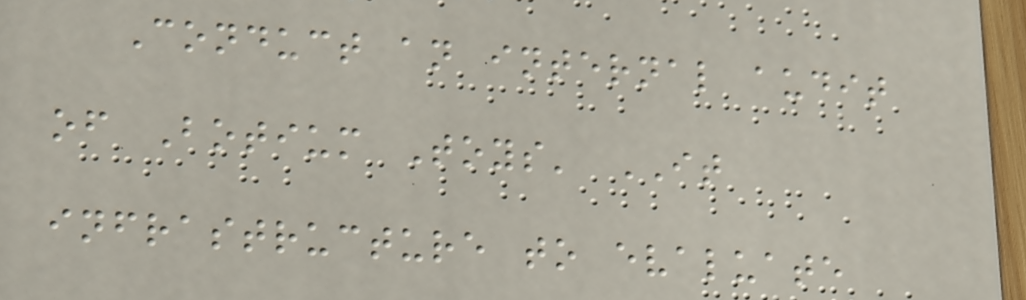Conduct an internal audit
of Botium Toys' IT
infrastructure to evaluate
